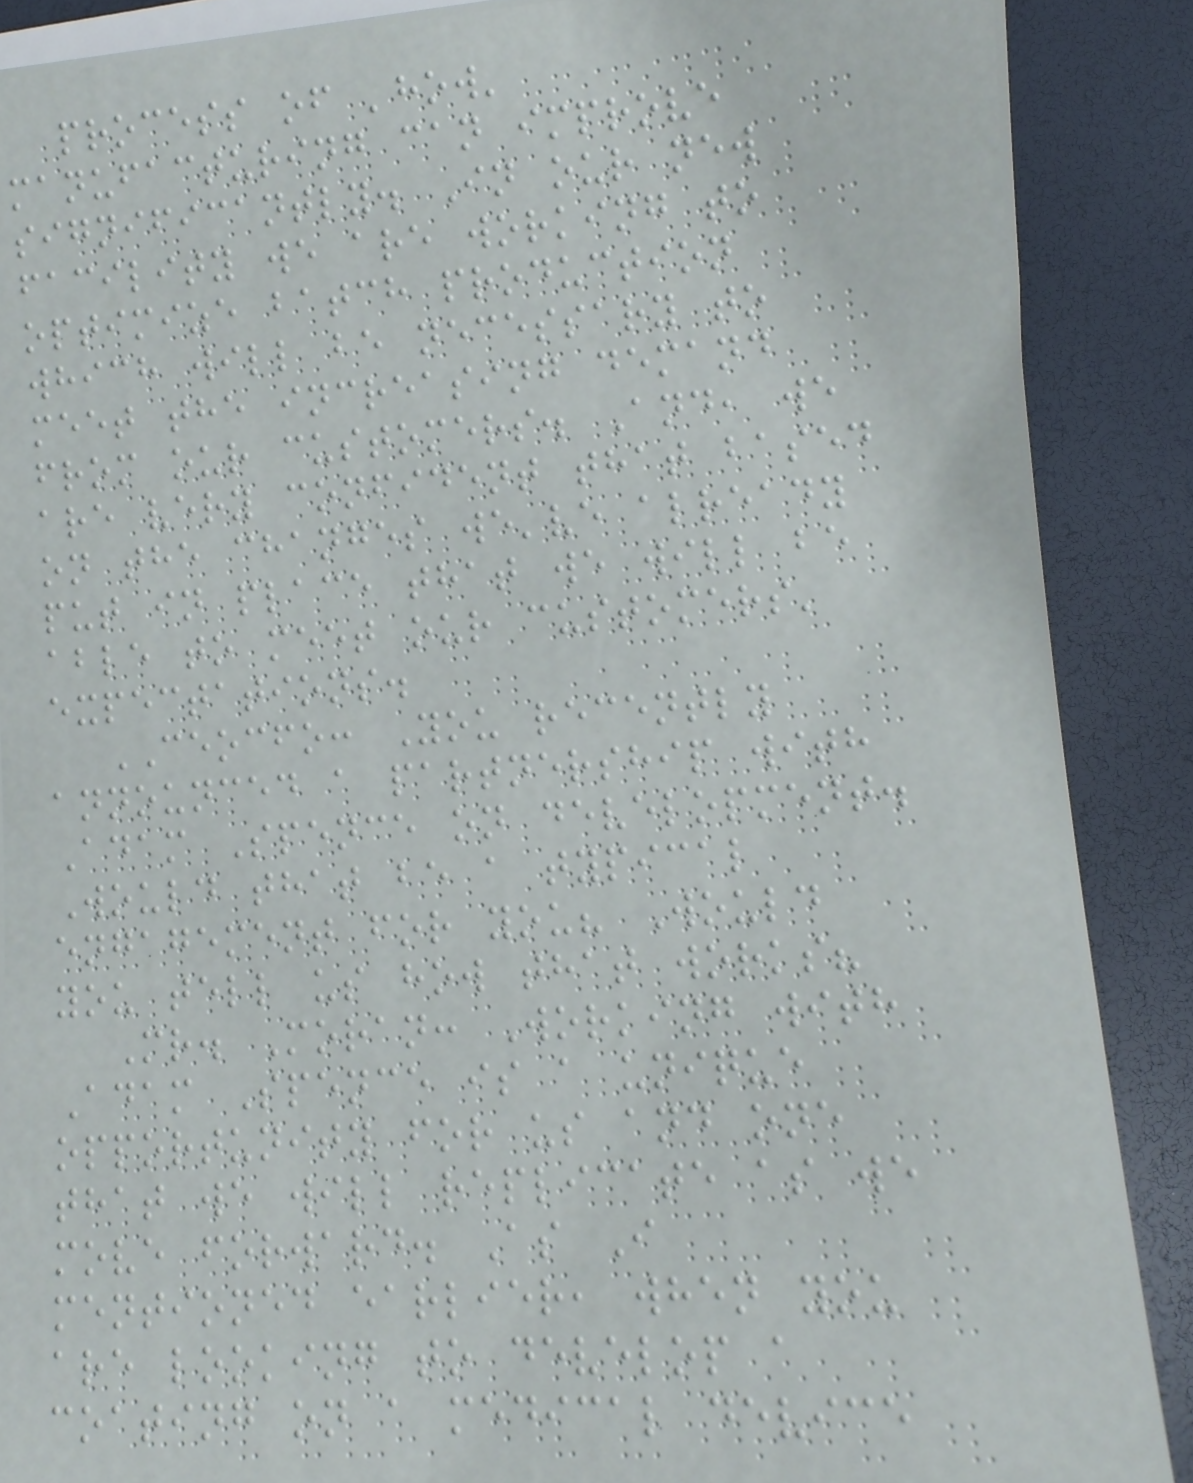process of 'how'
manufacturing can improve
significantly. In our new
facility we are working to
optimize batch production
which will be necessary to
meet the increasing demand
from our customers. And, we
are very confident that based
on the changes we've already
put in place that we will be
able to meet our customers'
expectations.
CEOCFO: You recently
announced a partnership with
Adam Spence on development.
Would that be a typical
engagement for you? Would
you tell us how that works?
Mr. Moran: Working with
Adam Spence is a unique
opportunity for us and one
that we will replicate as we
move forward. As I
mentioned earlier, when you
are looking to develop a
coating on a medical device
